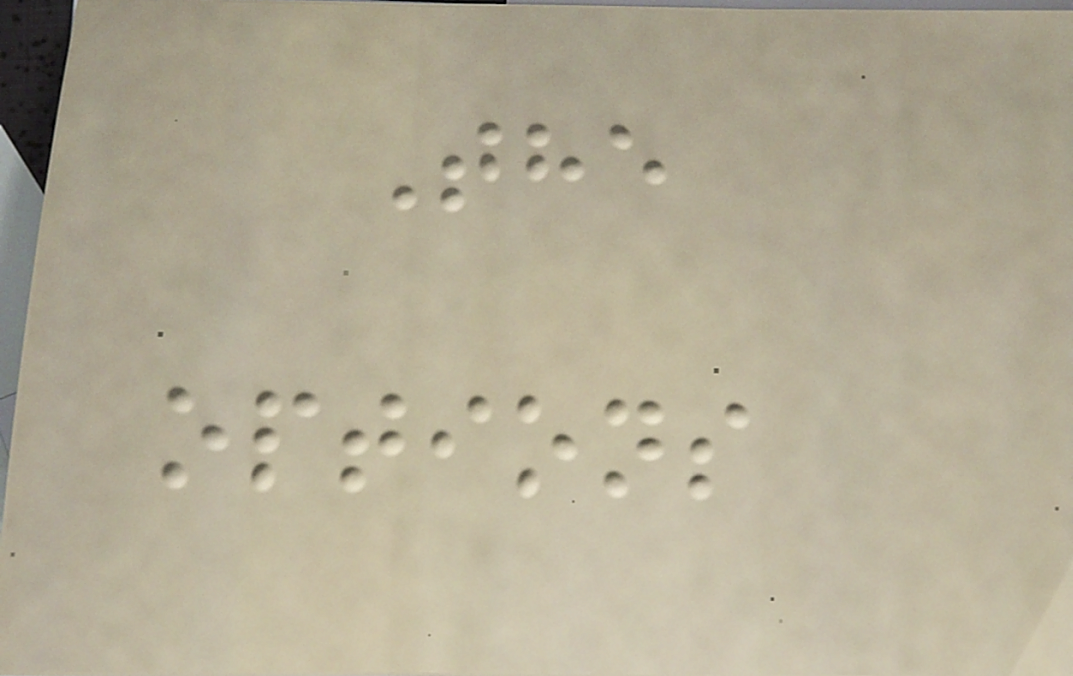The
options
